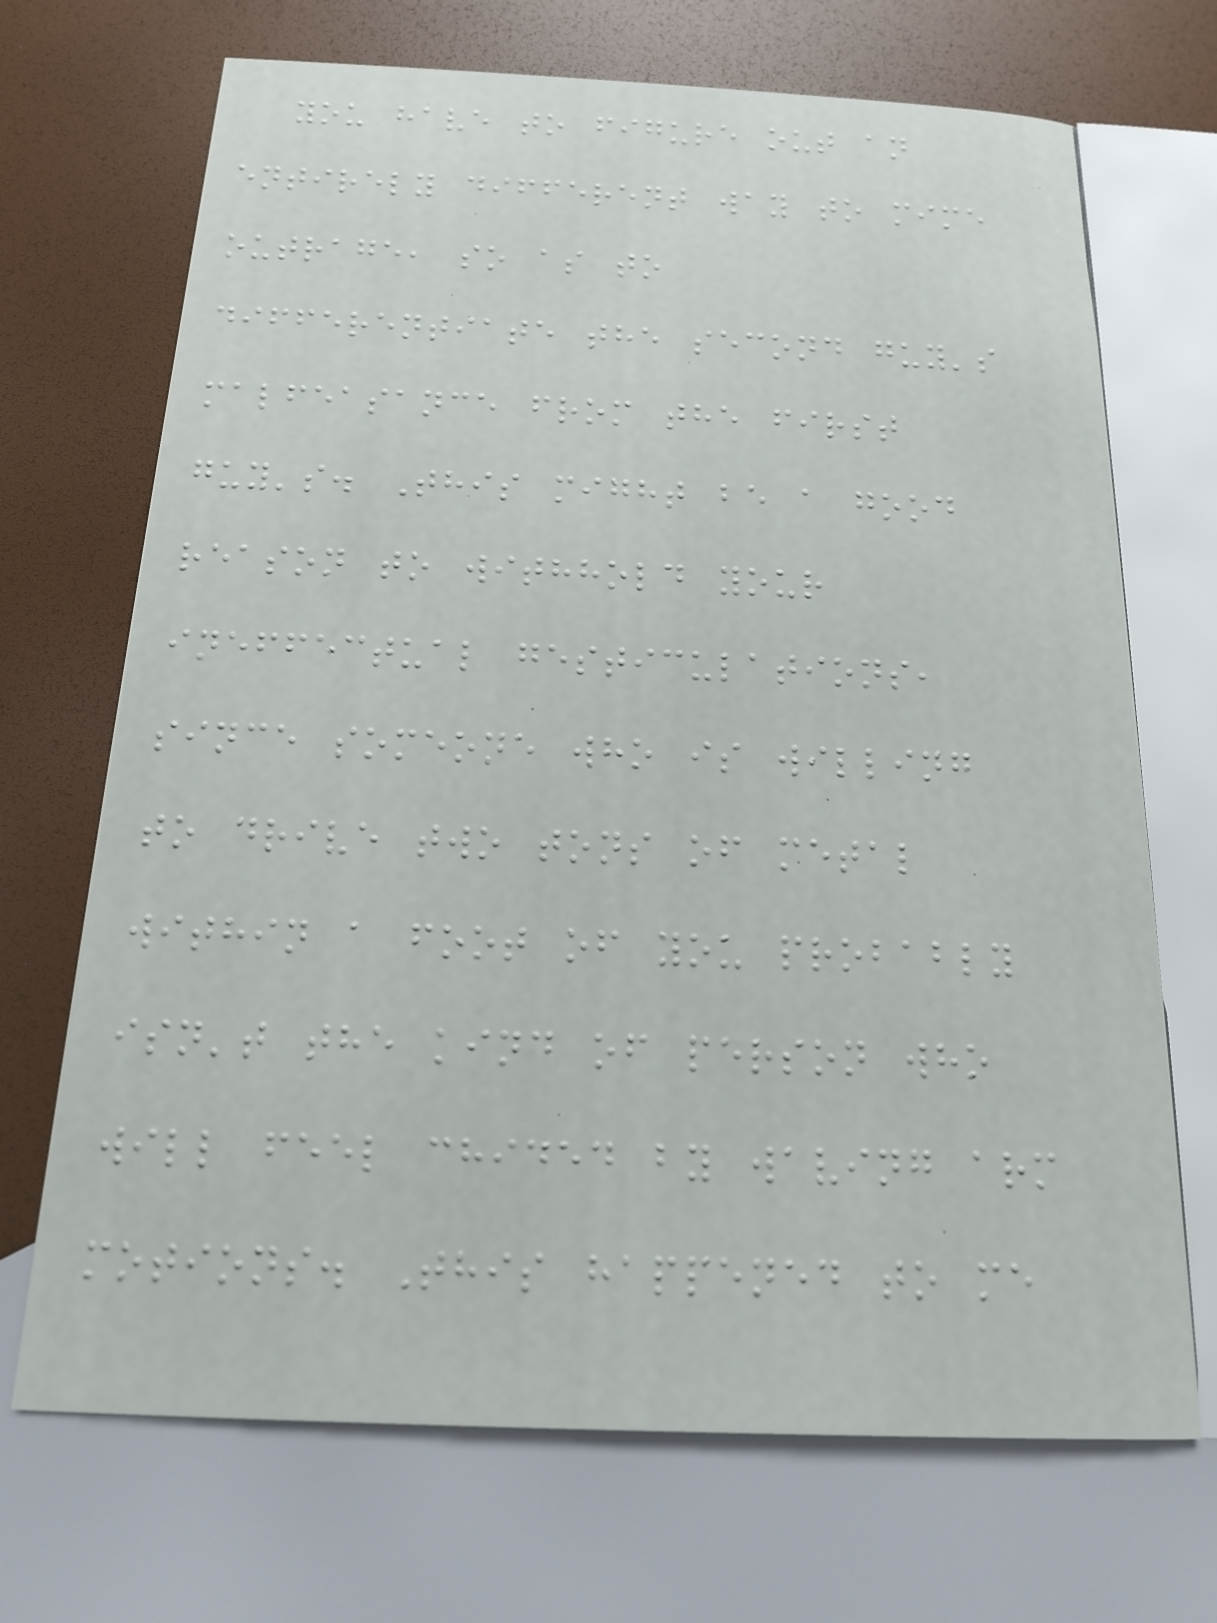you have to figure out an
entirely different way to mime
outrage, so as to
differentiate the second guy's
malfeasance from the first
guy's. This might be a good
reason to withhold your
ineffectual gesticulations,
since someone who is willing
to drive two tons of metal
within a foot of you probably
isn't the kind of person who
will feel chided by waving arm
motions. This happened to me
